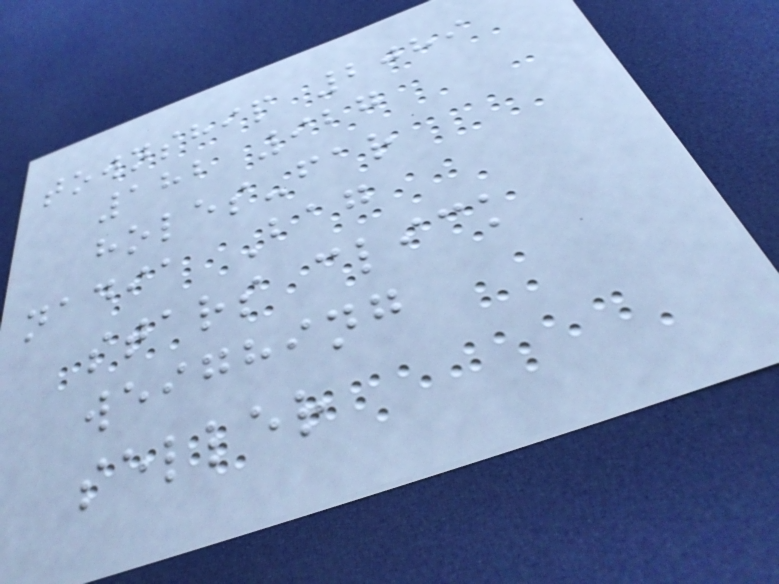township 2089
182 927
holes-far
nadia Bag
stars click
weighing
seller
